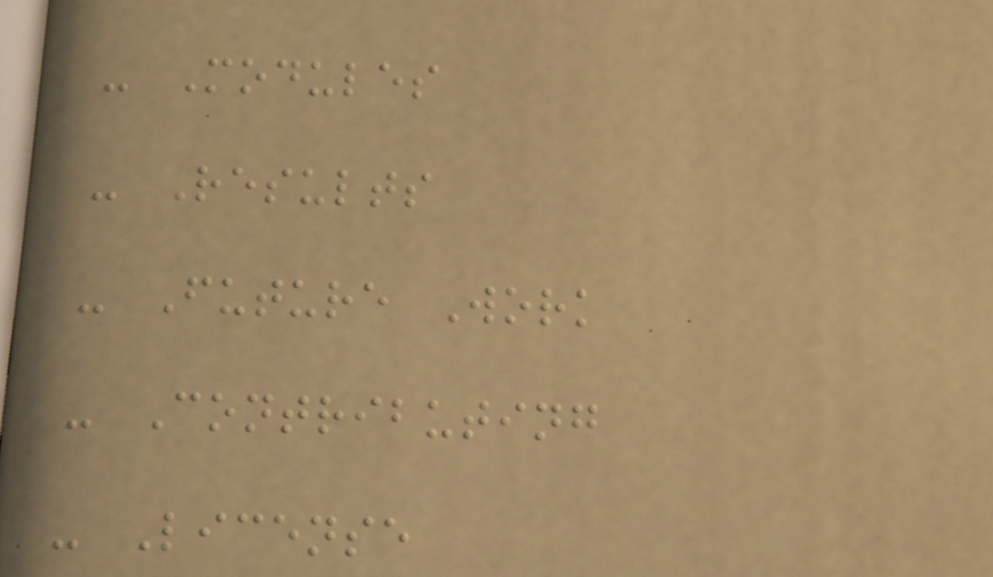- Modules
- Results
- Future Work
- Contributing
- License
